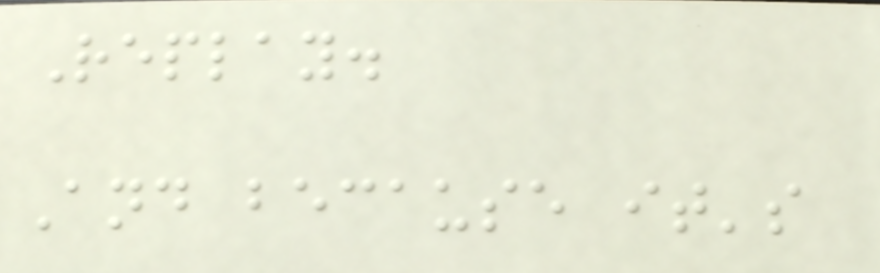Replay.
And because it's
